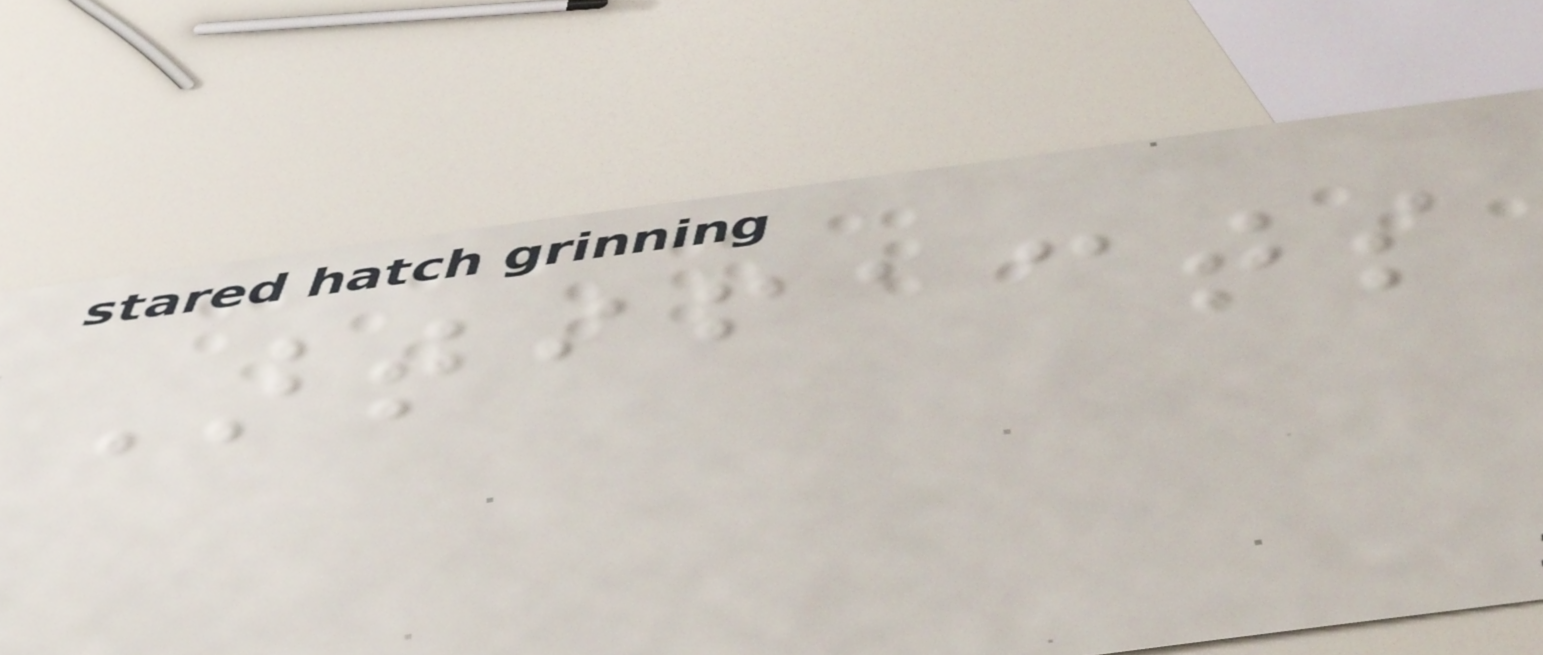Artifacts
